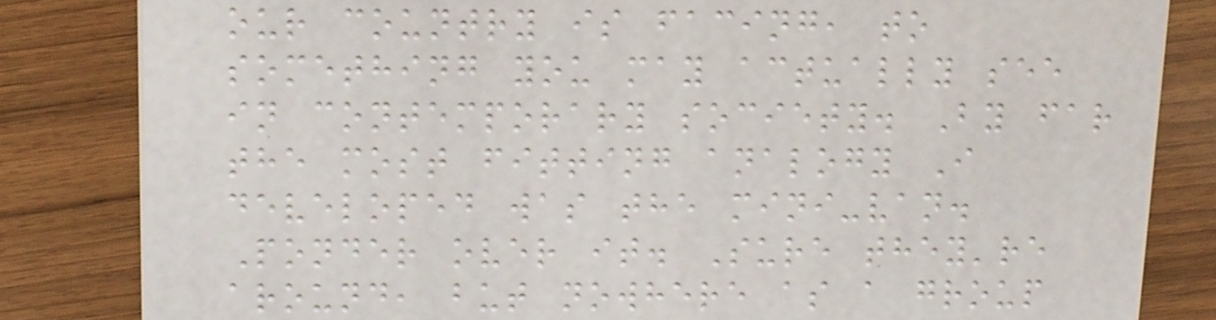our country is facing, to
something you may actually see
in contemporary society. By far
the most fitting analogy I
developed was the mini-van.
Ponder over it. Sure they're
around, but nowhere as a group
